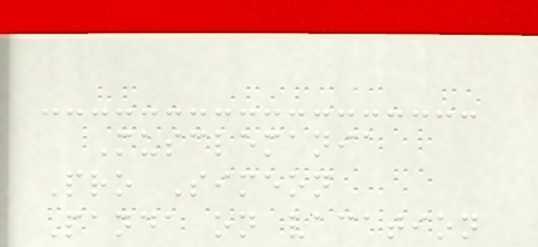Musclemania
Pro Simeon
Panda on vacation
